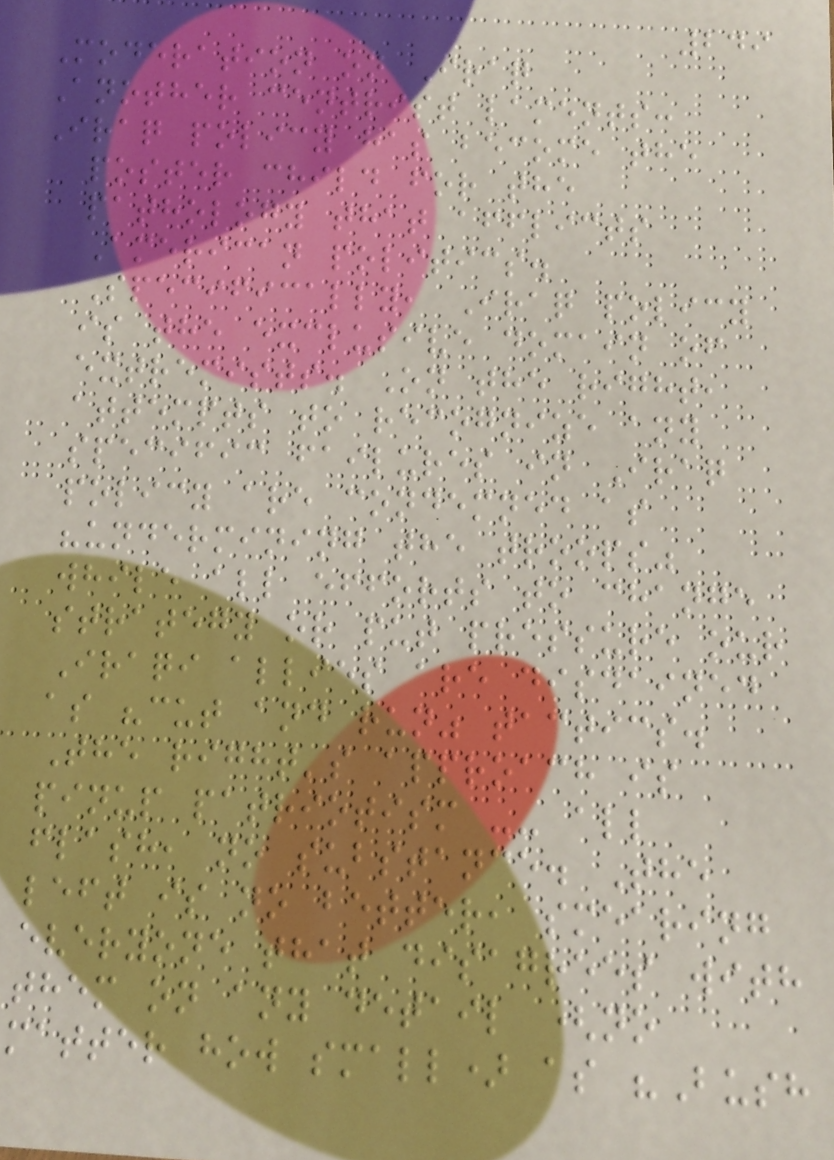249
Moderation on Iraq
Another centrist laments:
Iraq policy has become the
poster child for the
pathology that afflicts
American politics.
Specifically, Iraq policy
is the exclusive domain of
extremists. On the right,
attempts to recognize any
specific failures in Iraq
policy are condemned as
"undermining the troops"
while all efforts to change
strategy or put pressure our
Iraqi allies are disdained
as "cut and run" tactics.
The right's approach is
pinup patriotism -- all
flash, no substance. The
left is no better, smearing
everyone that disagrees with
them on any detail (no
matter how small) as "Bush
